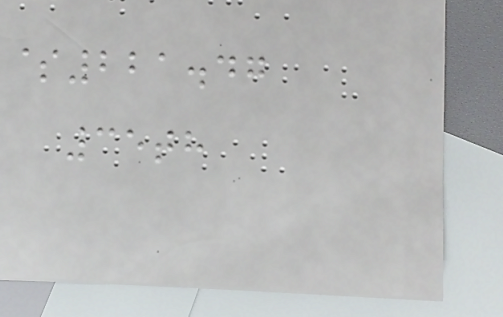$221.47
35th
